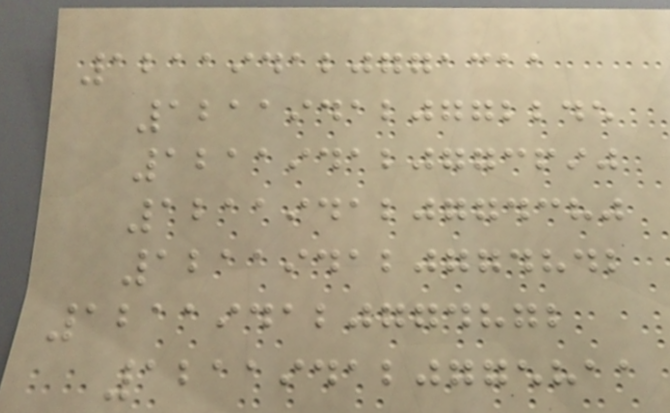121194120771311
121194120772245
121194120773690
121194120774380
121194120774842
121194120774872
121194120775811
